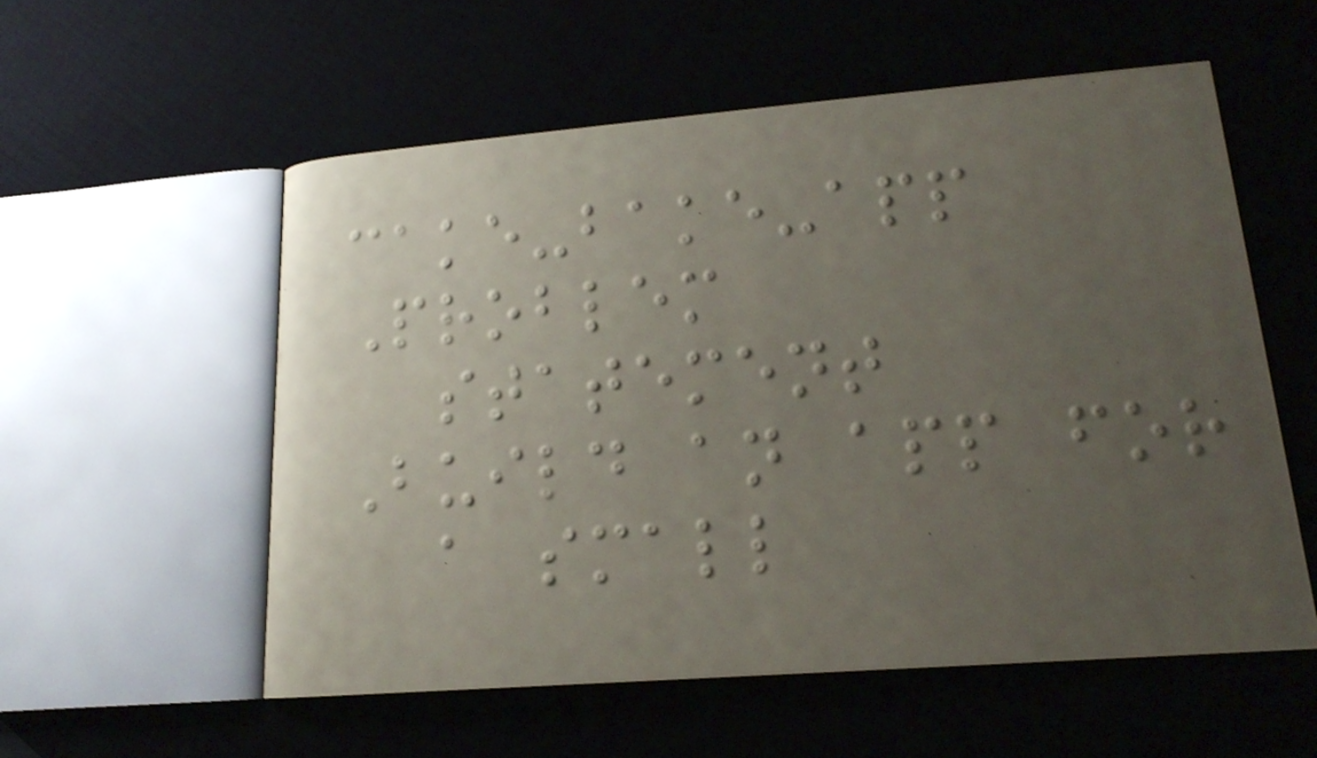cake-bake-app
Problem
statement
Build an app for
a small
